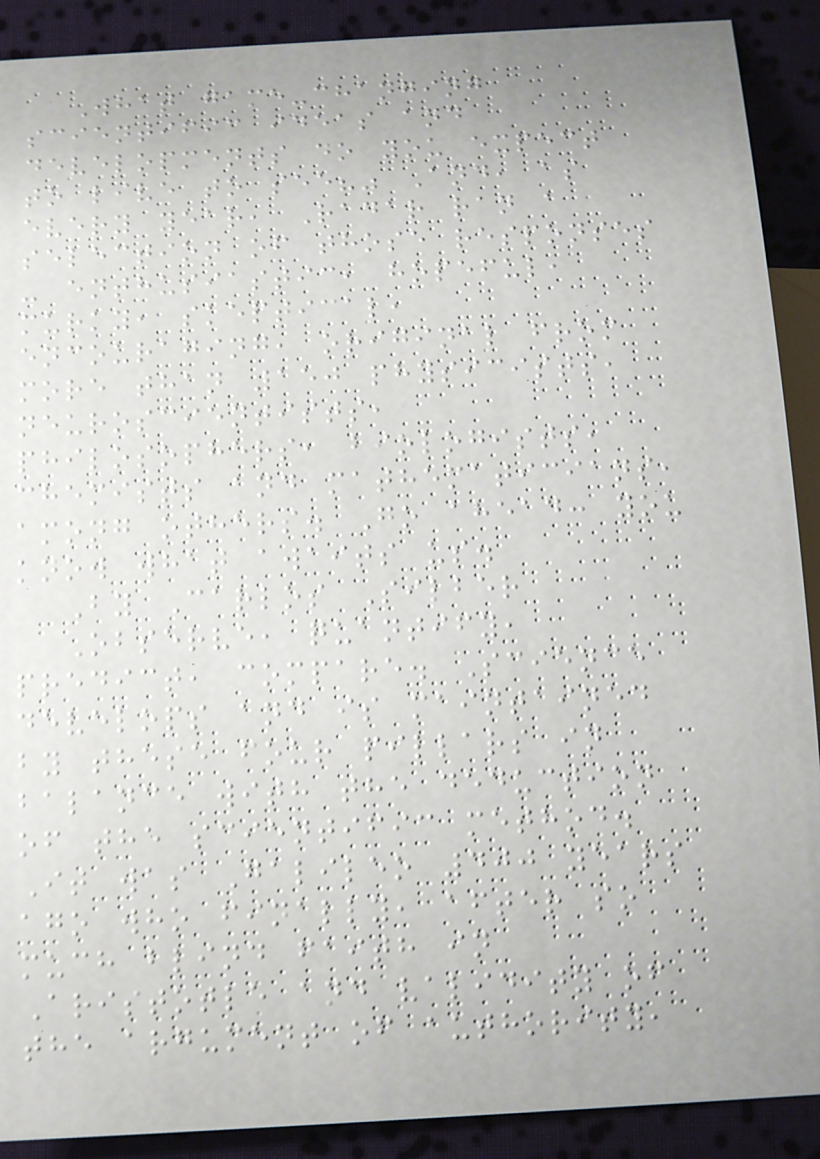What game-changing
scientific ideas and
developments do you expect
to live to see?" And, as
every year, Radar ran a
selection of those responses
- enthusiastic, hopeful,
murky, skeptical,
encouraging, original from
more than 150 physicists,
neuroscientists,
philosophers, biologists,
chemists and mathematicians,
among others. Go ahead: you
know what awaits us.
By Carlos Silber
Observe, quantify,
predict, compare. Science
develops and is maintained
by these four pillars in
balance with the deduction
of the scientific method.
It was Galileo 400 years
ago who finally, after so
much blind faith in
Aristotle and validity of
the argument of authority,
